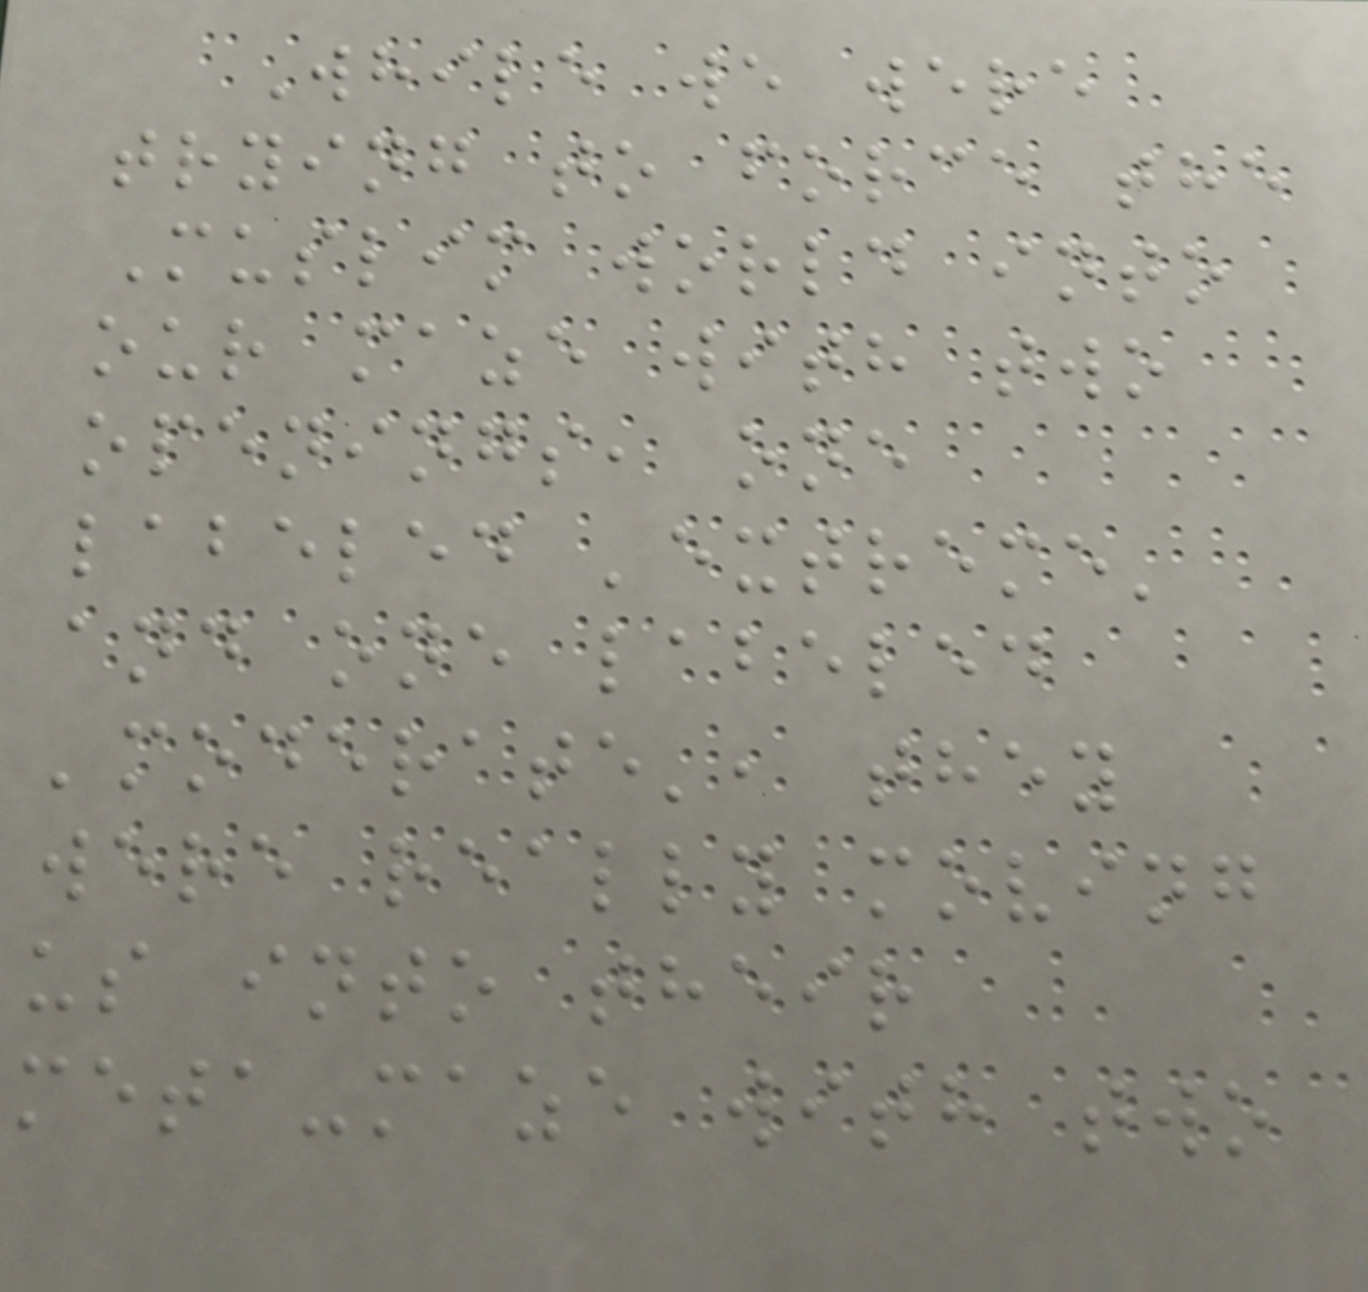While we were
trying to force the
Muslim world into
our maze with two
openings, one
labeled 'extreme'
and one labeled
'moderate', they
were really moving
us into their
meta-maze with two
